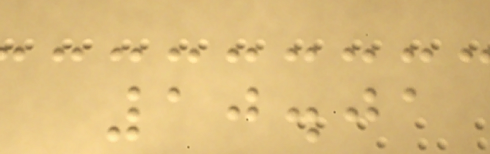10.01
